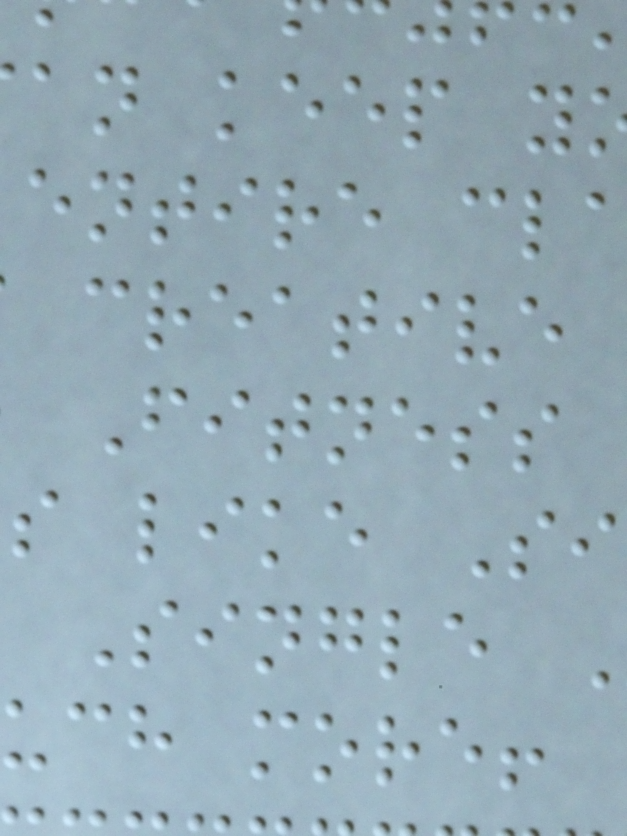an keep y
entire cl
creative
Fitness
s like Si
uch more!
